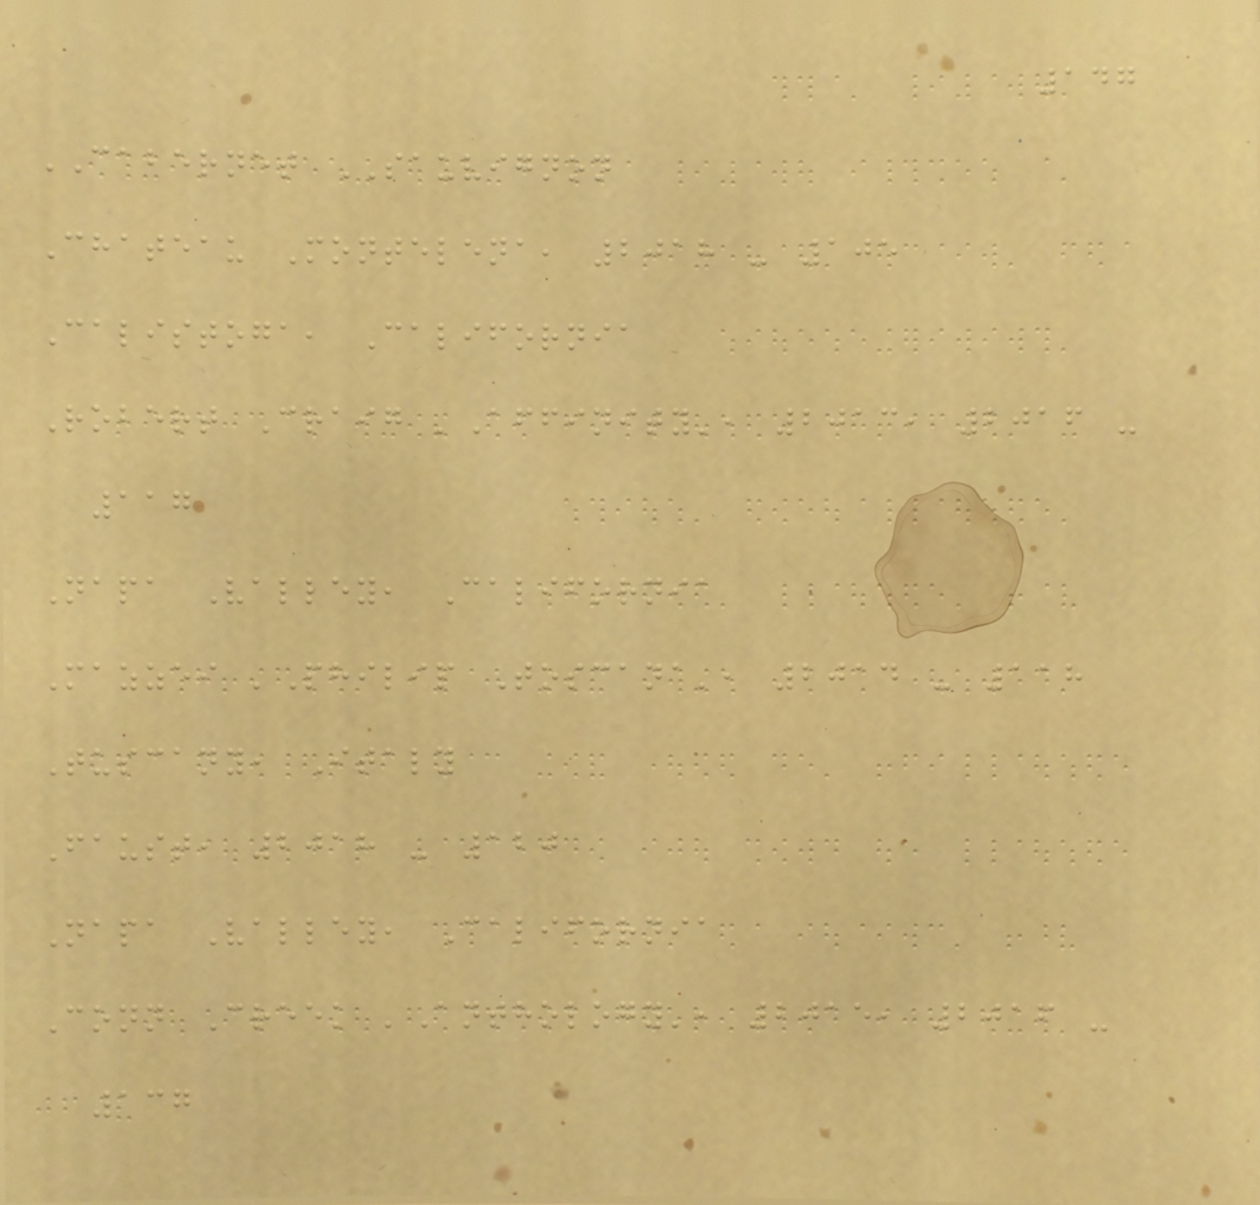147
CABERNET SAUVIGNON
Chateau Montelena, 2018 - 105
Calistoga, California
Robert Craig 'Affinity', 2013, 2016 -
117
Napa Valley, California
Mazzei 'Philip Toscana', 2014 - 118
Tuscany, Italy
Faust, 2018 - 120
Napa Valley, California
Conn Creek 'Anthology', 2015, 2016 -
137
